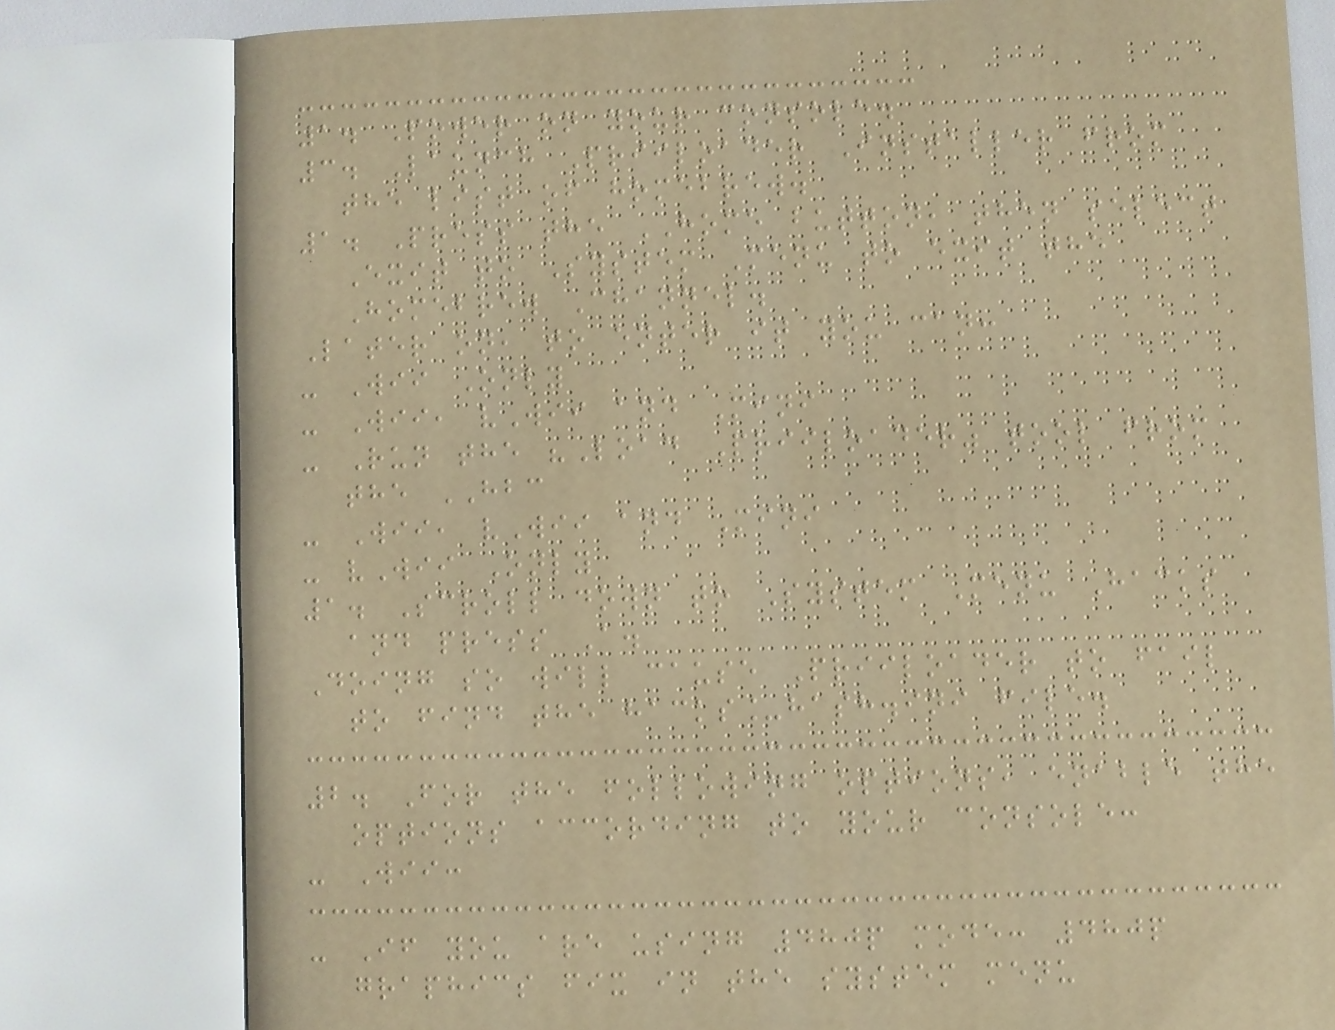1. Power on your console.
3. Launch Priiloader Installer from
the list of homebrew.
1. Press the HOME button, then select
Exit to System Menu to exit the
Homebrew Channel.
Later on, to enter it you can:
- Wii Only
- Wii, vWii and Mini
- Run the "Load Priiloader" tool from
the HBC
- Wii, vWii and Mini
- vWii Only
1. Scroll down to System Menu Hacks
and press A.
Doing so will cause Priiloader to fail
to find the hacks_hash.ini file.
2. For the following options, enable the
options according to your console:
- Wii:
- If you are using 480p mode: 480p
graphics fix in the system menu
